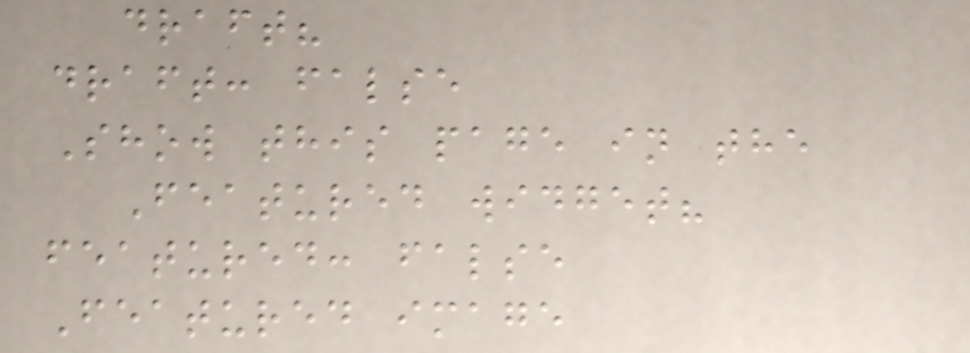draft?
draft: false
Show this page in the
Featured widget?
featured: false
Featured image
